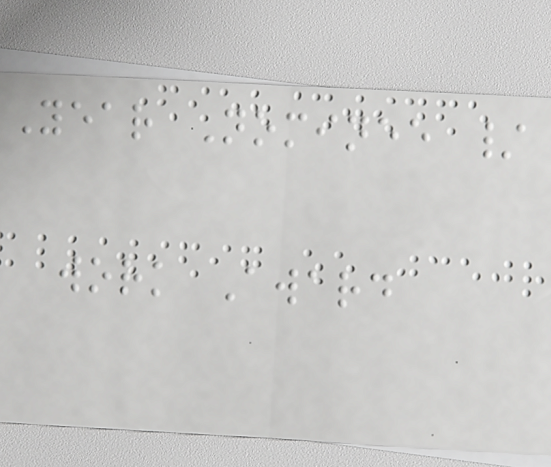Year Nominee /
work Award
